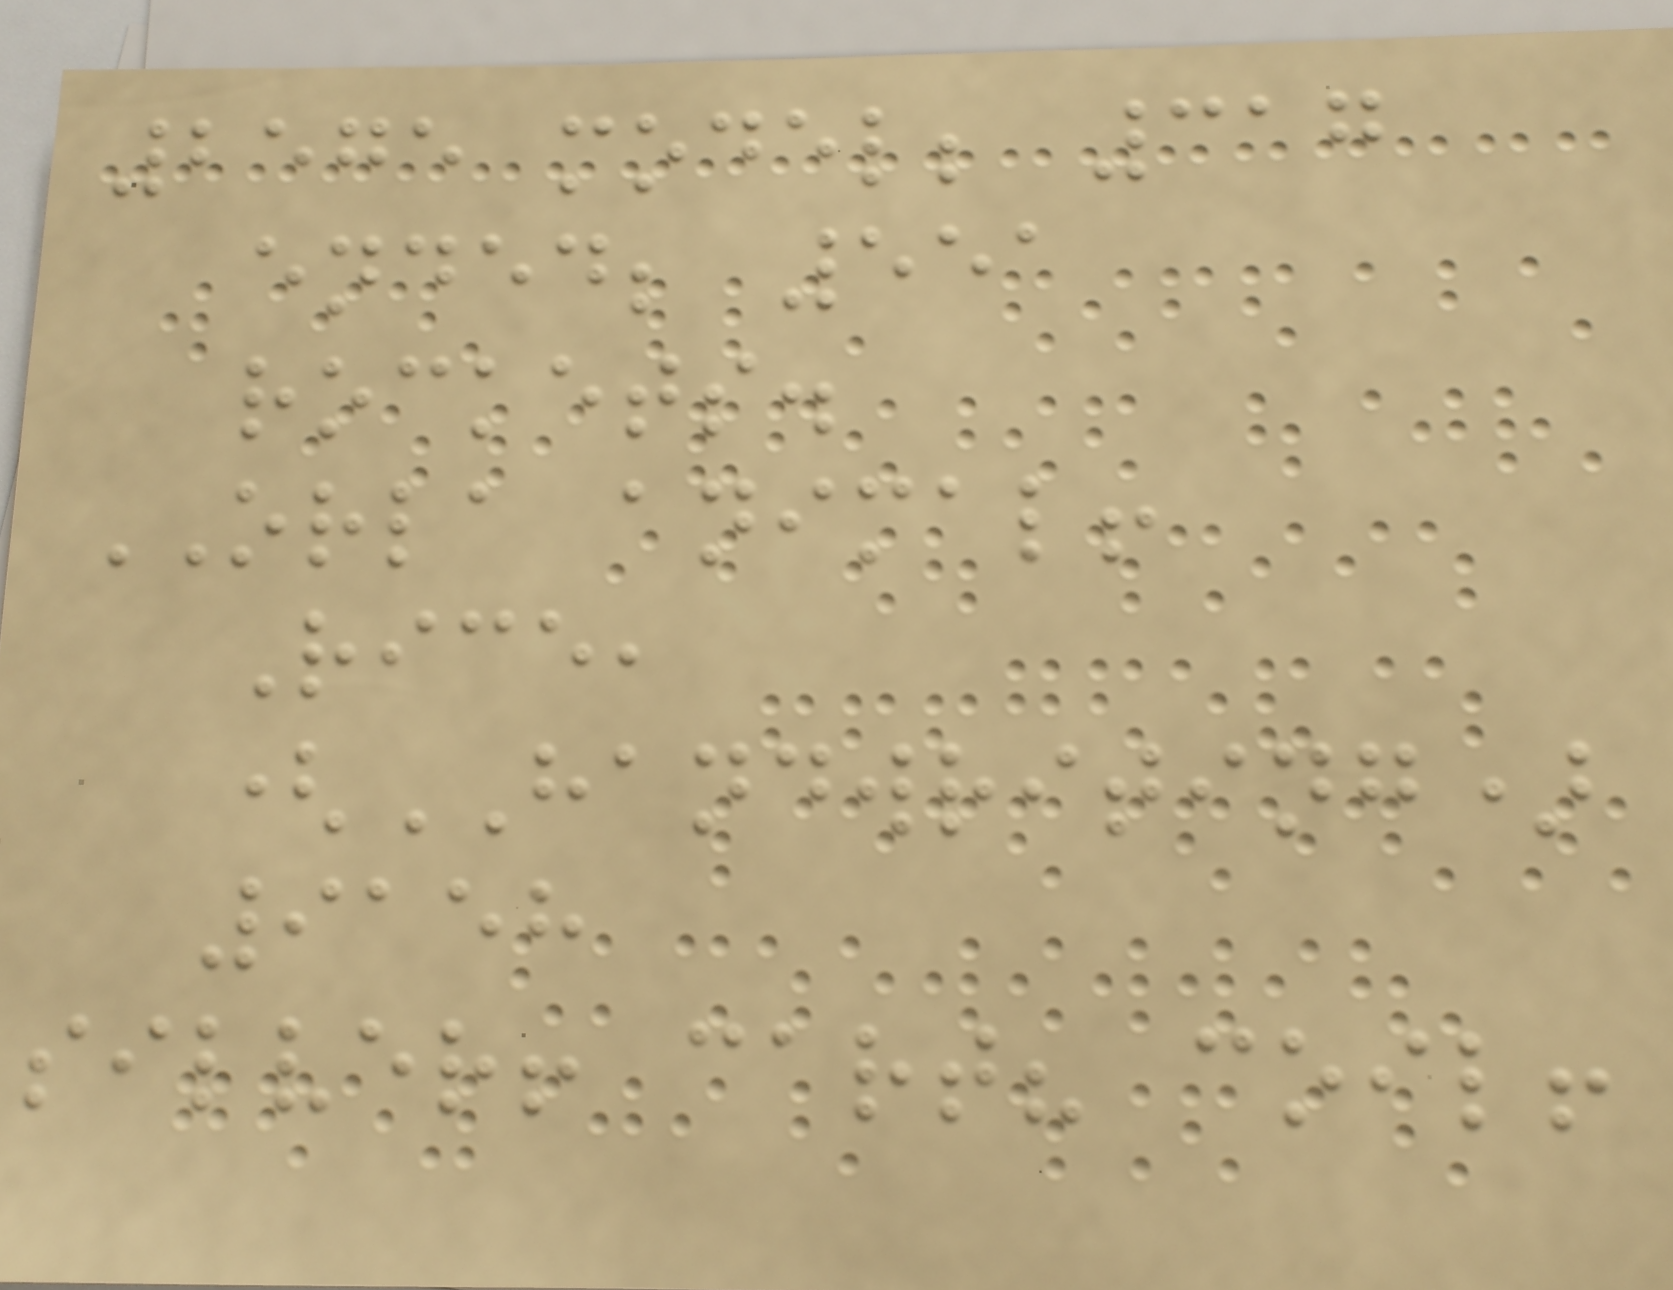2575 model; 317
ended; 551
rockets.
ORLA animal!
Rice,
(HANDWRITING)
9158
silver! cart? coil!
